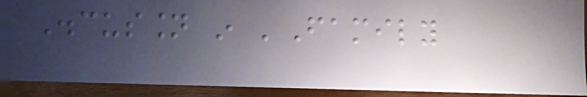Discussion in 'Family
